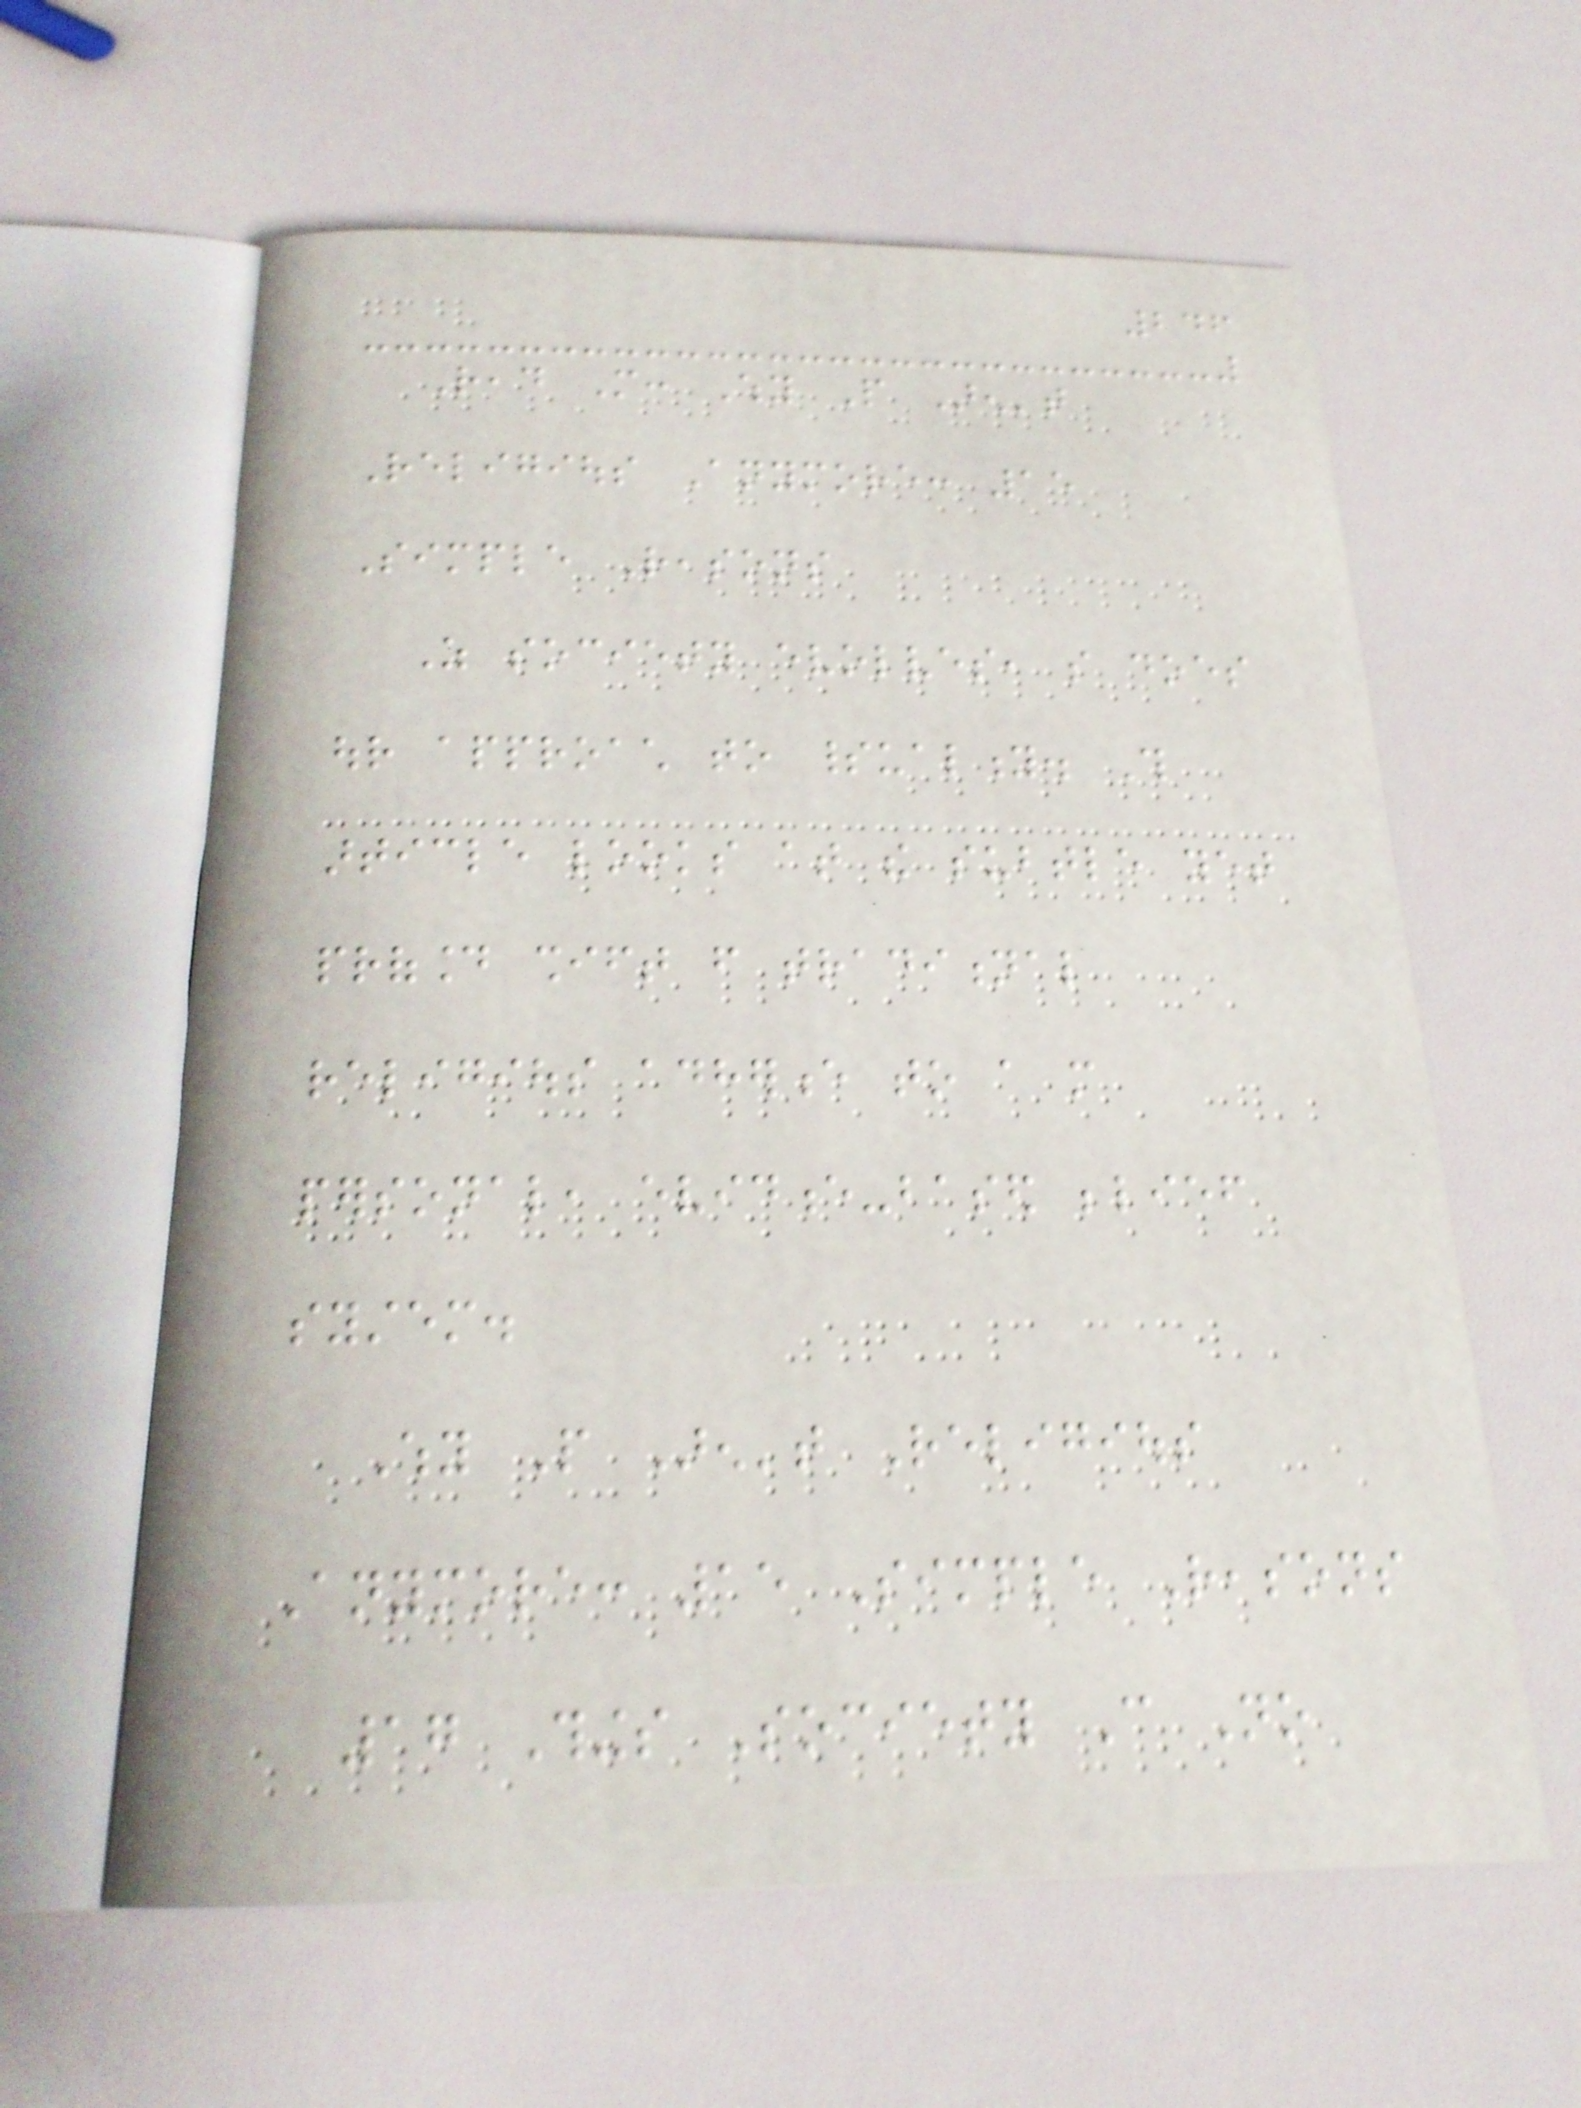246
Read More: Why People Aren't
Religious Anymore: 15
Simple Reasons
As society evolves, so does
our approach to spirituality. This
article looks at the subtle yet
profound shift from traditional
religious adherence to a more
personal, evidence-based belief
system.
Why People Aren't Religious
Anymore: 15 Simple Reasons
17 Things Society Can No
